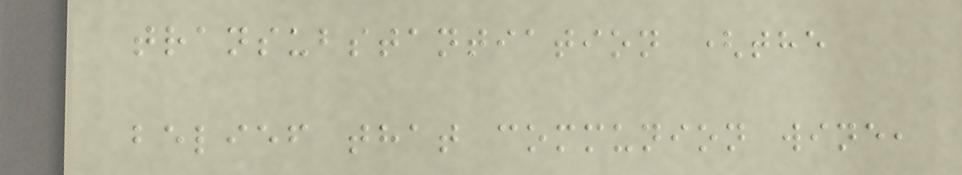transubstantiation (the
belief that communion wine,
